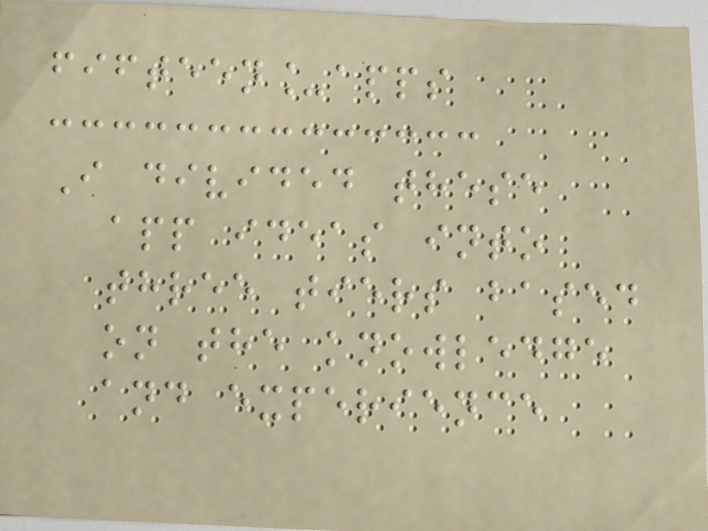fifteen_apps
I divided these
app ideas into
three tiers based
on the knowledge
and experience
